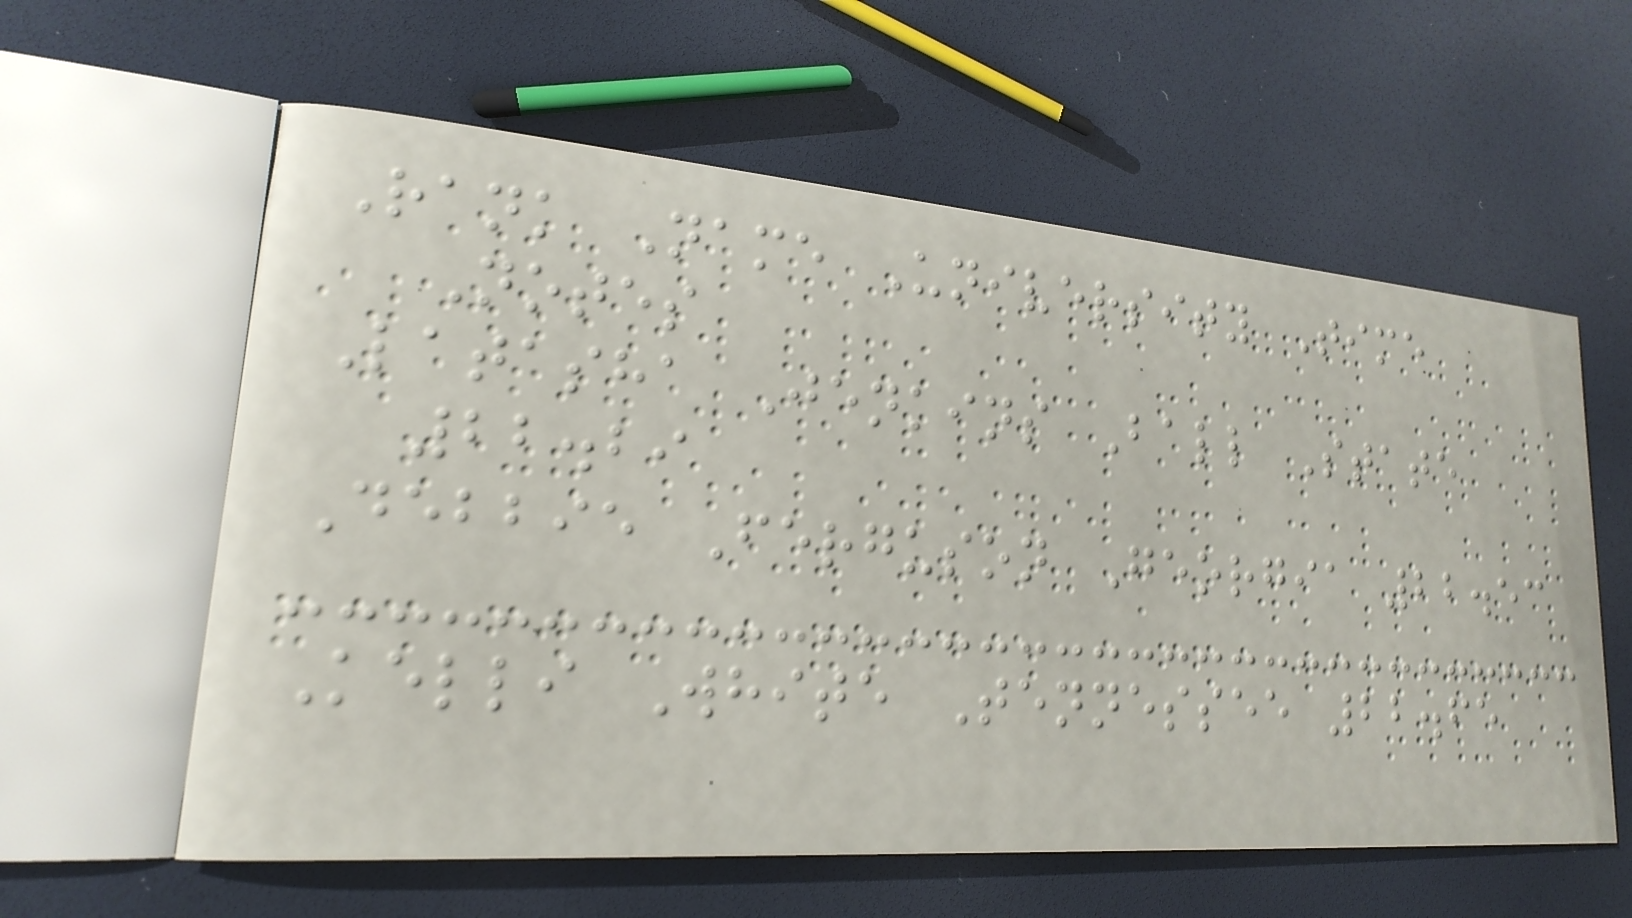Rank Name University Time
Notes
Latasha Jenkins Ball State
22.29
Debbie Ferguson Georgia 22.53
Kelli White Tennessee 22.65
